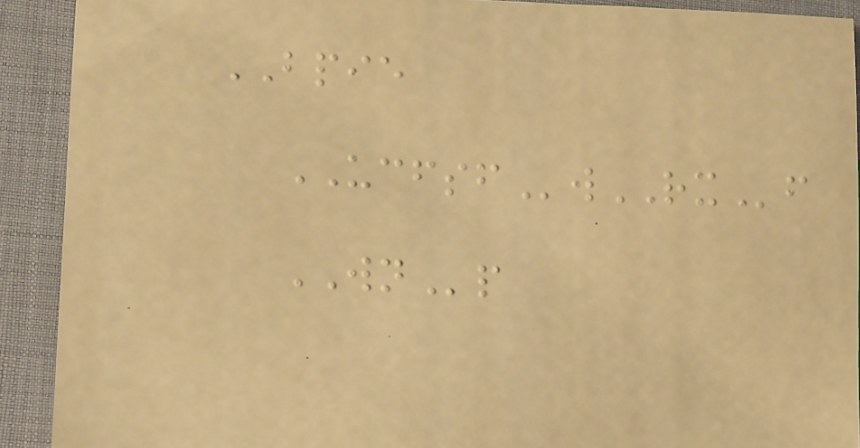BPIE
UCFSFwRXf
WNp
